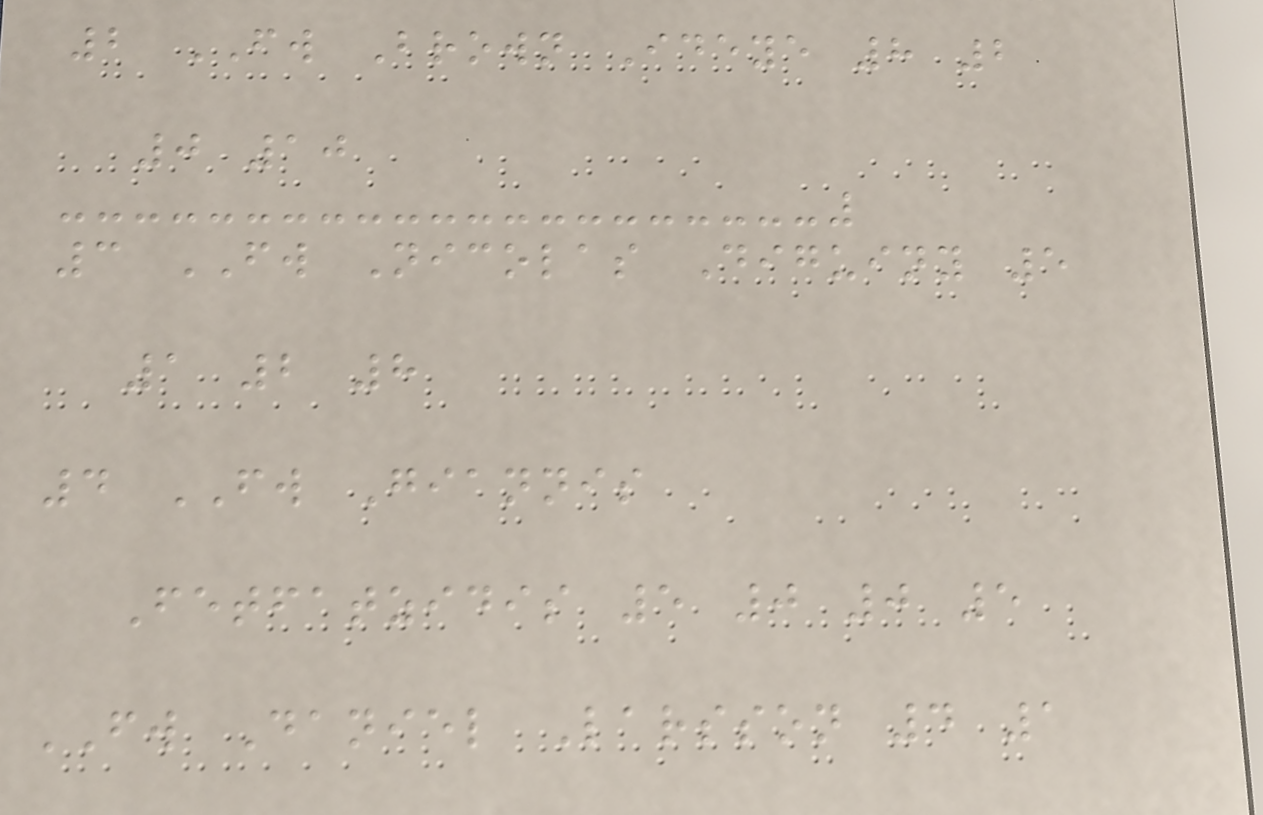2 FW Brown Ideye 8 2
0 10
3 FW Nicolas Diguiny 5
1 2 8
4 FW Giannis
Fetfatzidis 5 0 0 5
FW Daniel Larsson 4 1
